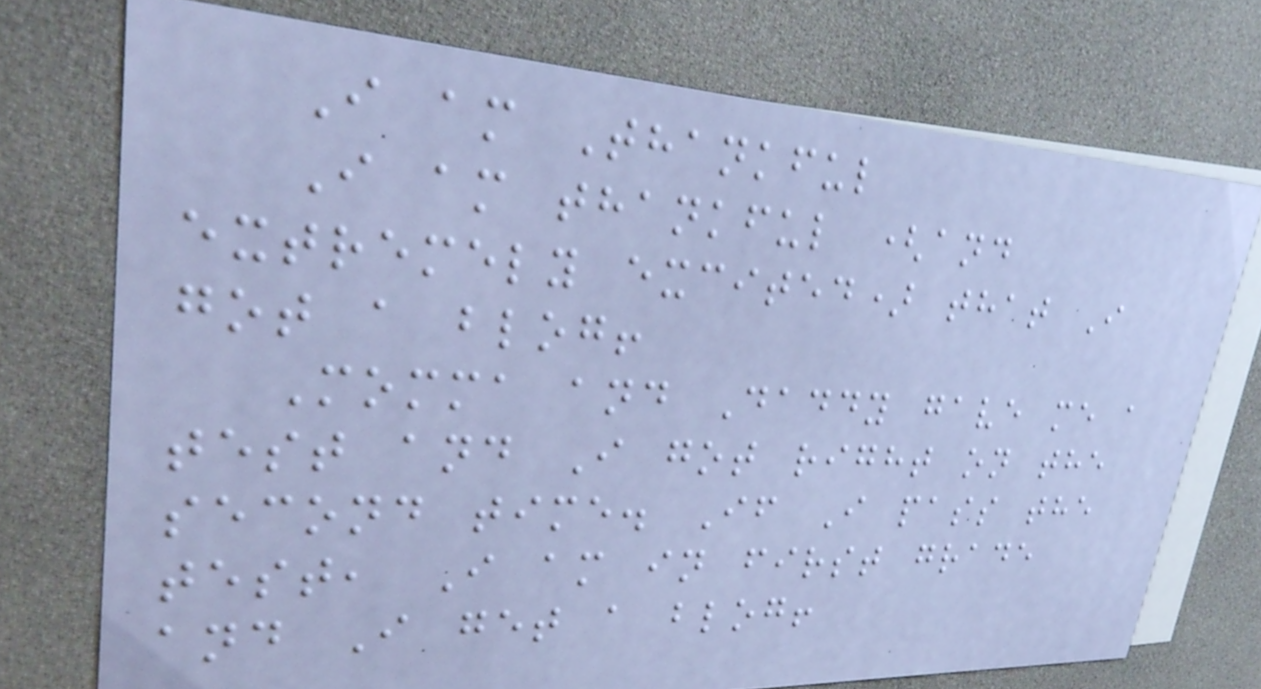I am Thankful
I am thankful (and
extremely excited) that I
got a blog!
Momma and Daddy gave me a
test and I got right on the
second time. If I pass the
test, I am in first grade
and I get a blog!
